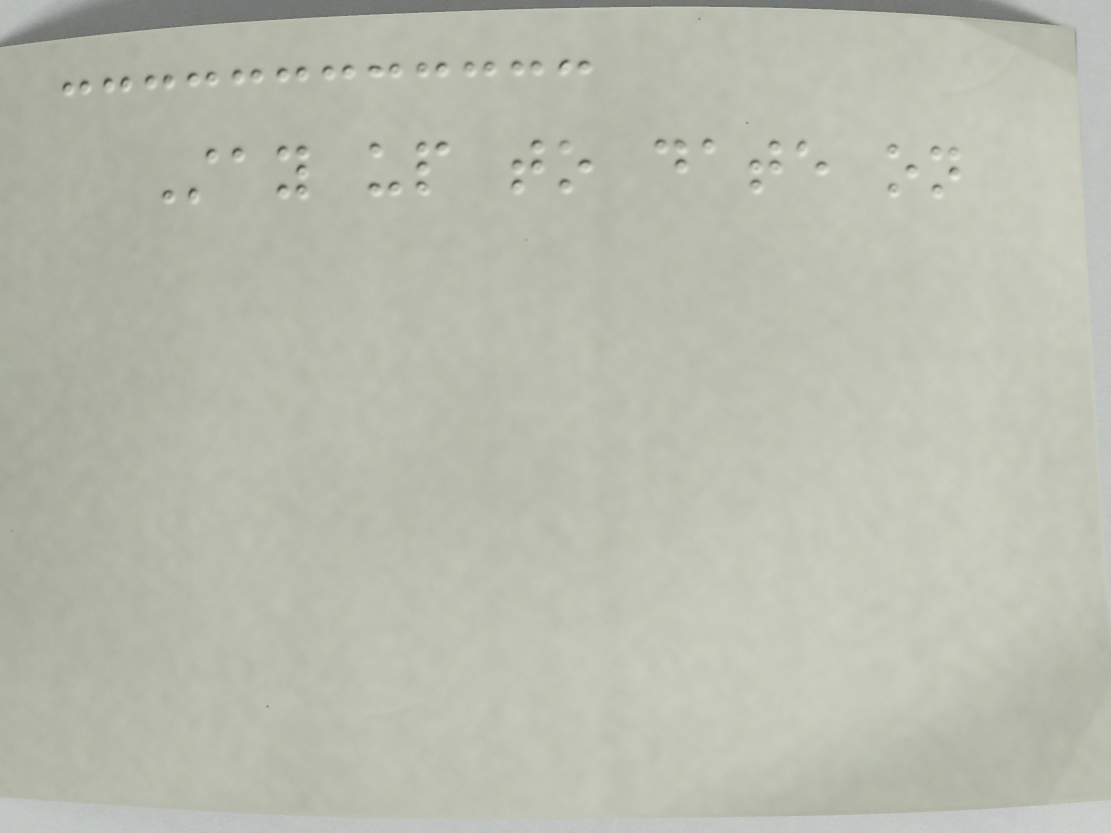Stay up to date on
